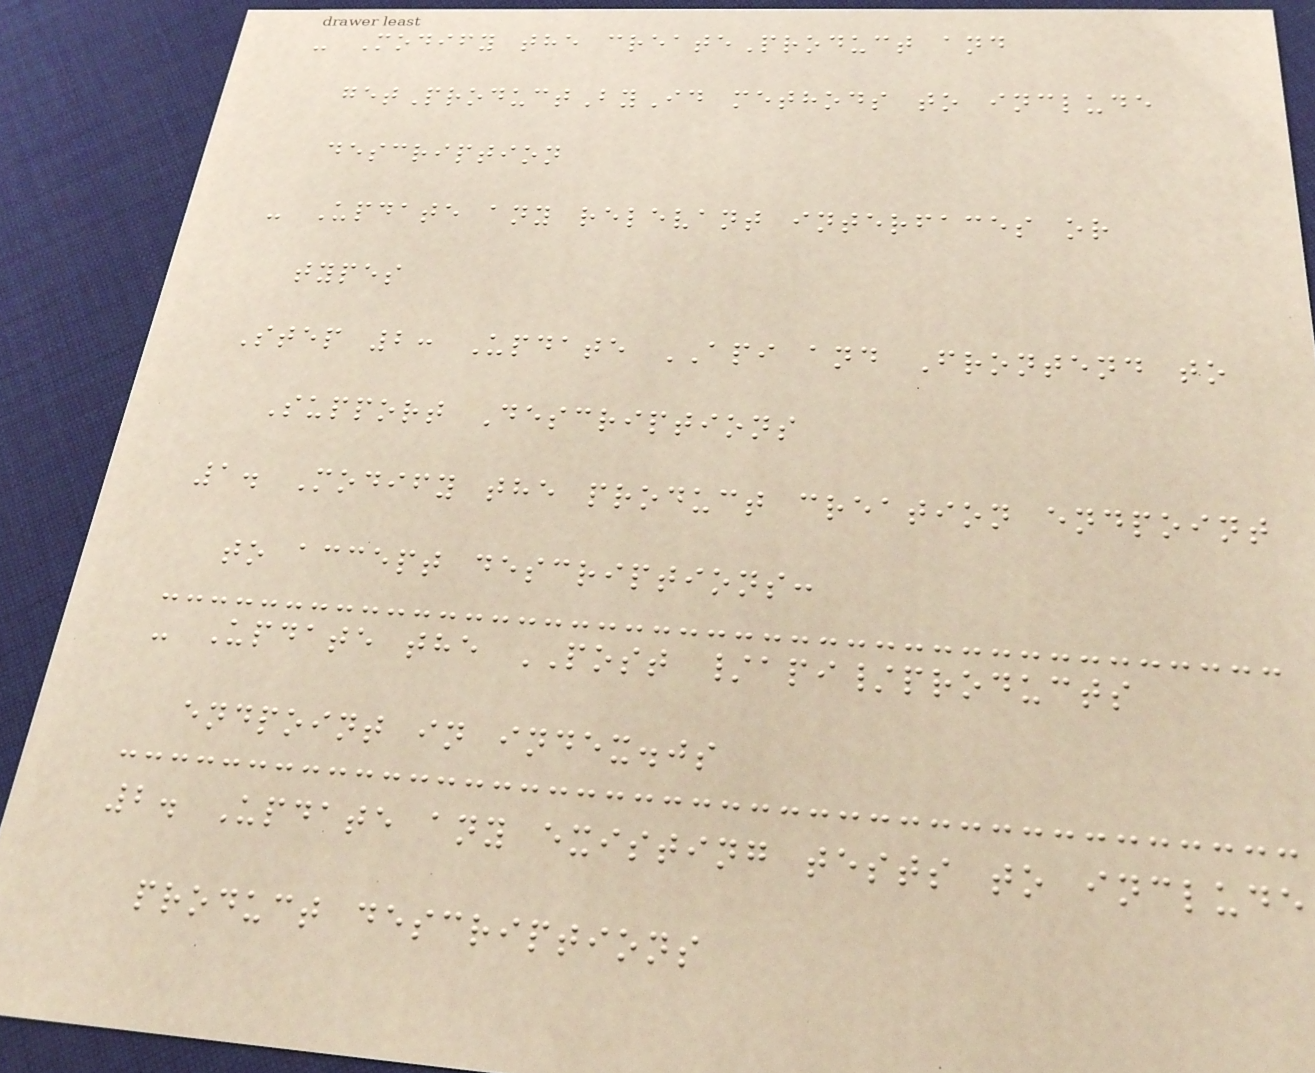- Modify the createProduct and
getProductById methods to include
description
- Update any relevant interfaces or
types
Step 2: Update API and Frontend to
Support Descriptions
1. Modify the product creation endpoint
to accept descriptions:
- Update the POST /api/products
endpoint in index.js
2. Update any existing tests to include
product descriptions
